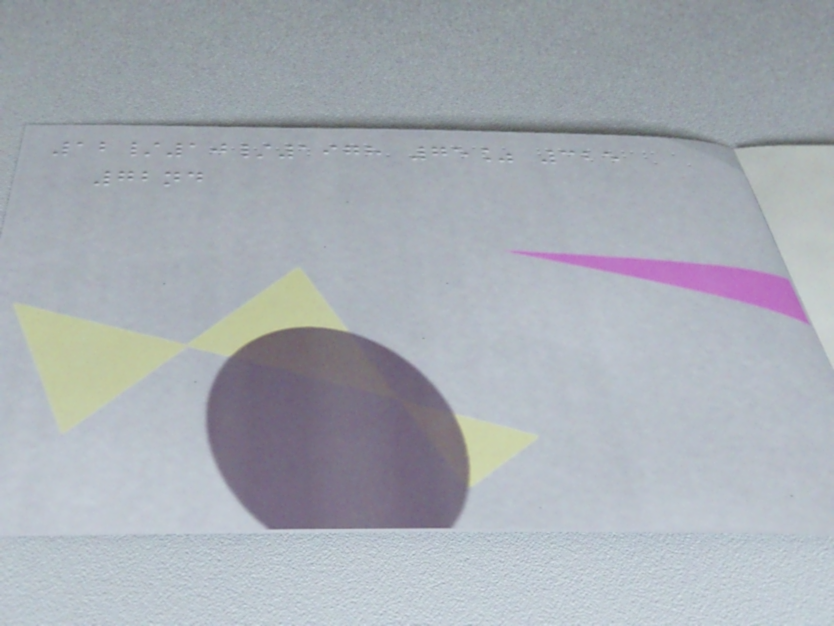12/10/1978 75% 325
72nd
